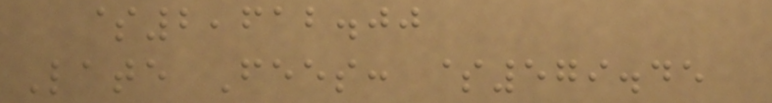$2,612.00
Late Fees: $579.45
